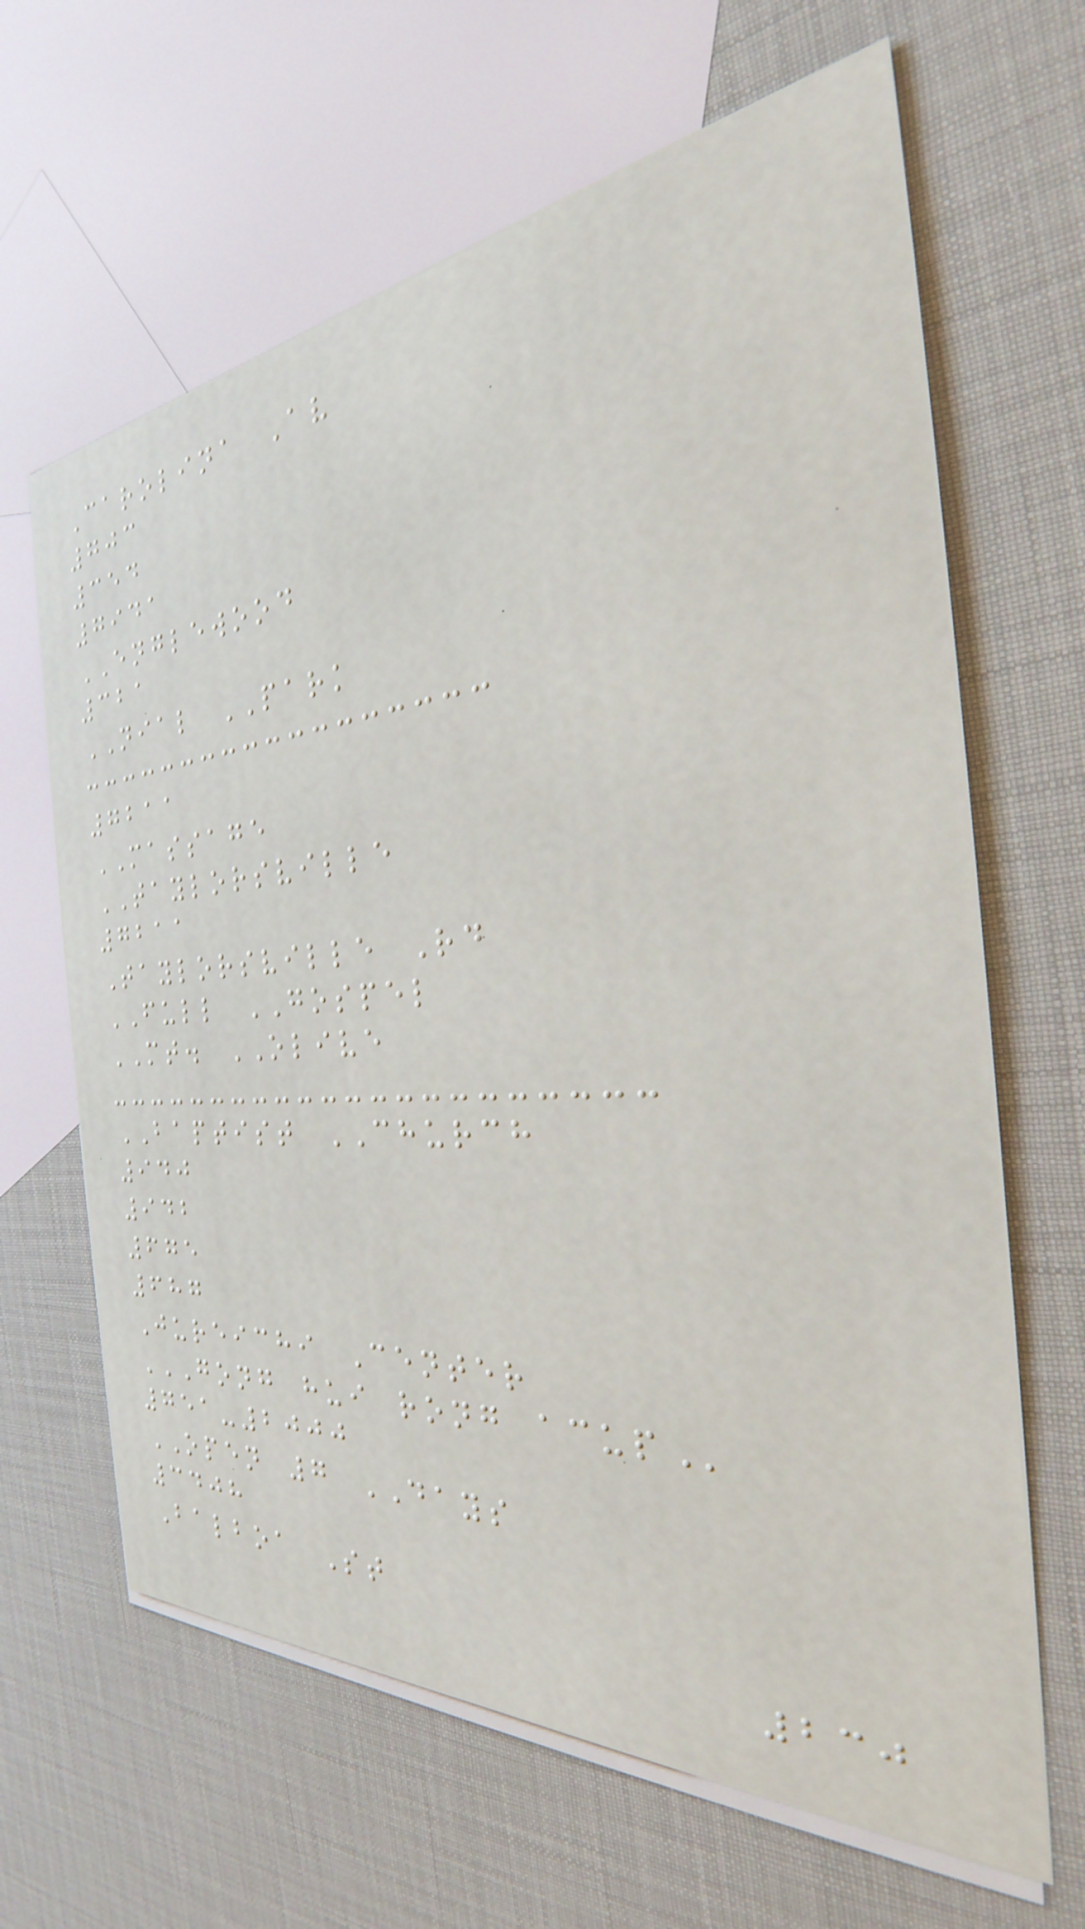Carolina Av
703
354
7941
ENGLEWOOD
321
NIAL PARK
7211
MASSAGE
TAYLORSVILLE
7211
Taylorsville Rd
FULL GOSPEL
MT. OLIVE
BAPTIST CHURCH
940
942
675
687
Jureichi Center
GONG HUI RONG ACUP
751-2000
OPEN 7 DAYS
3408
Balboa St
230
